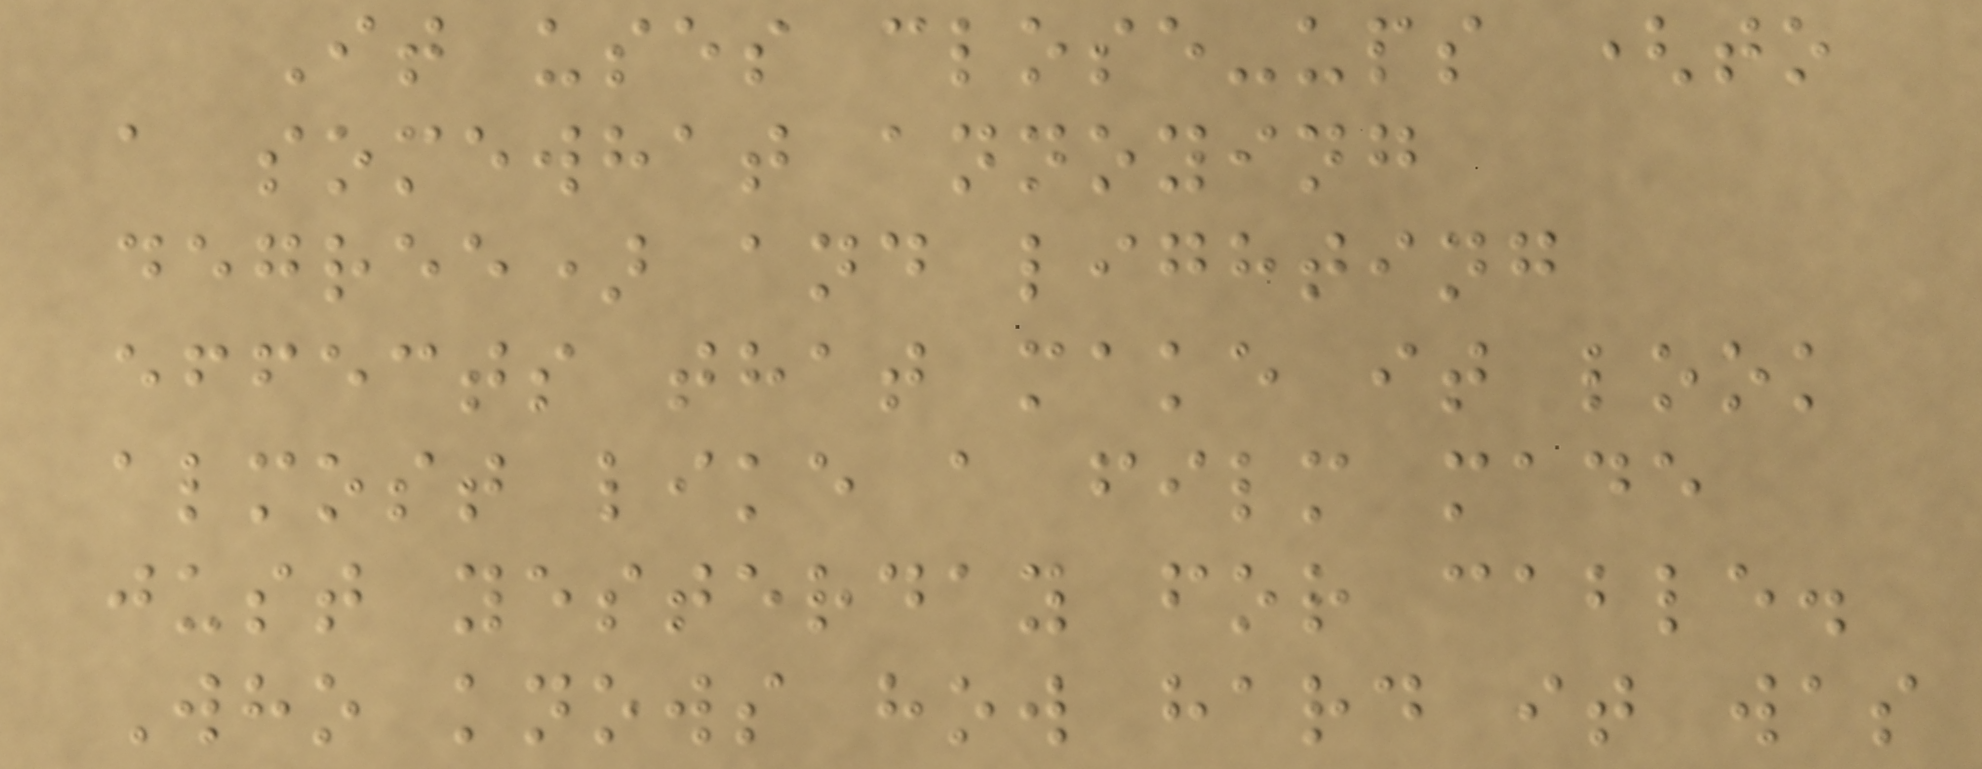It uses close-ups (to
a somewhat annoying
degree) and lighting
effects that make it look
almost like a film made
just yesterday for cable.
Who knows how hard it was
